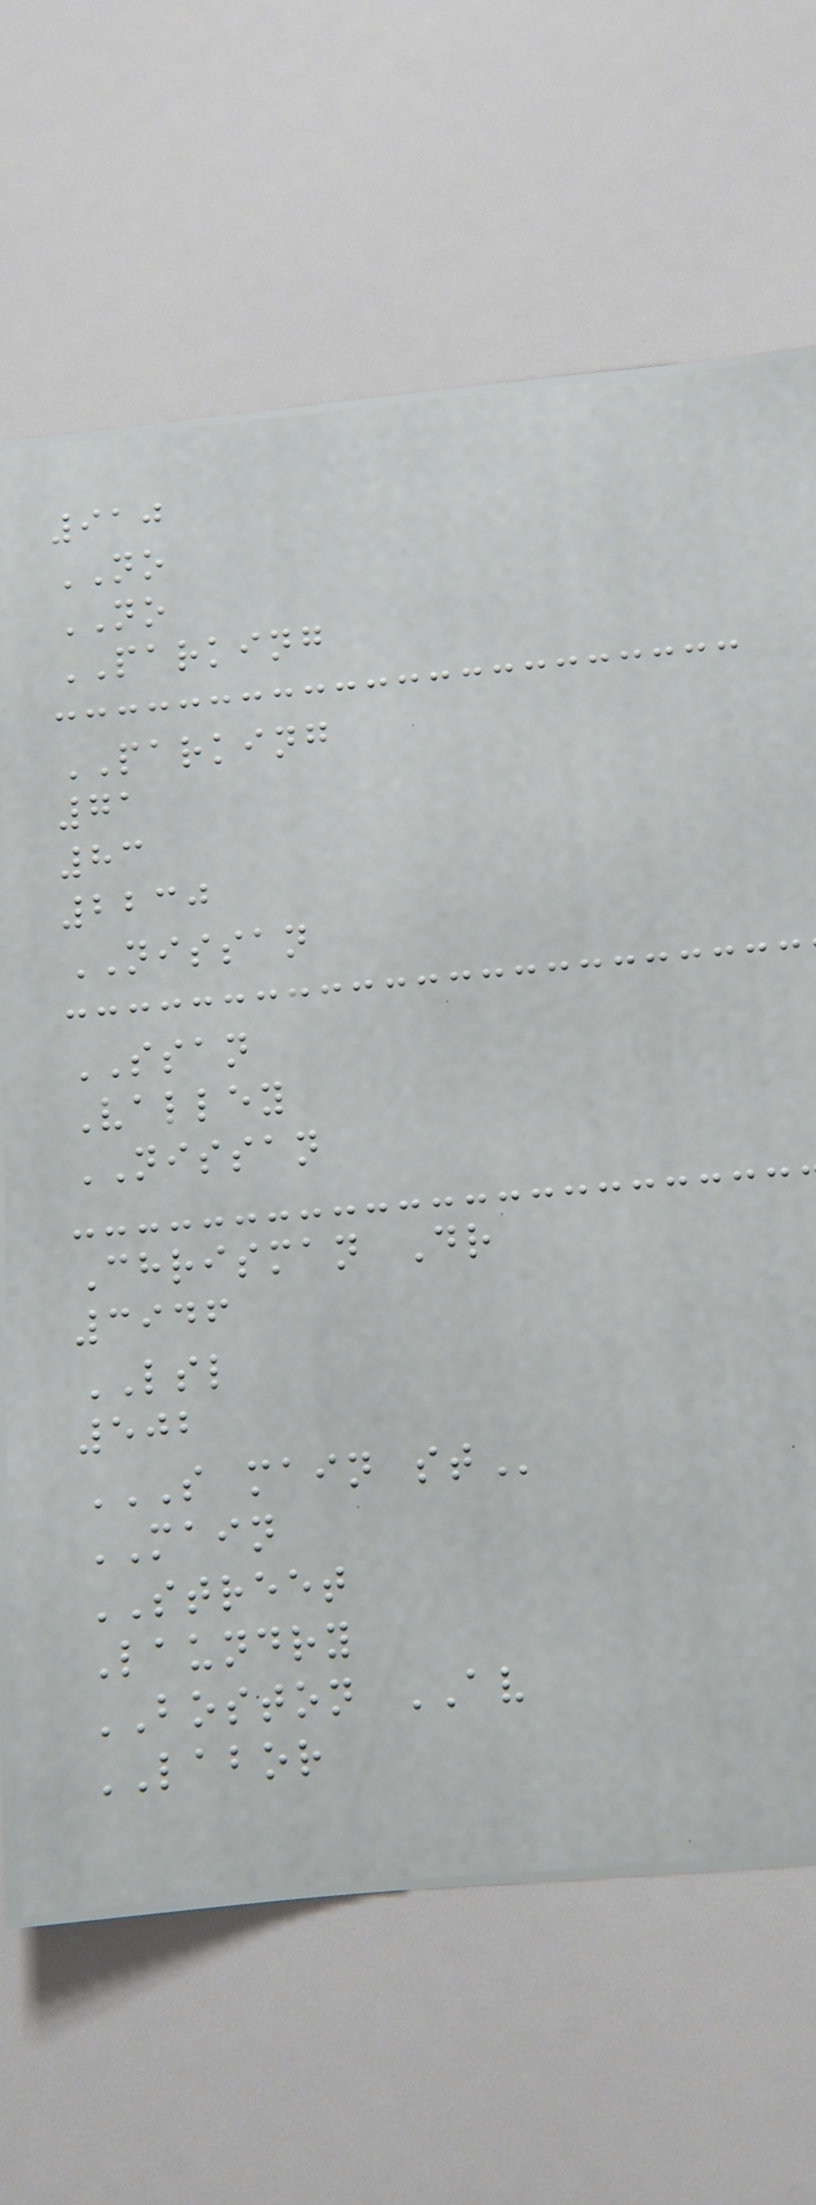910
NO
NO
PARKING
PARKING
71
83
2230
NISSAN
SSAN
Valley
NISSAN
Chrisman Dr
3946
LSL
502
S MAIN ST
MAIN
STREET
Laundry
BOSTON AV
LABOR
